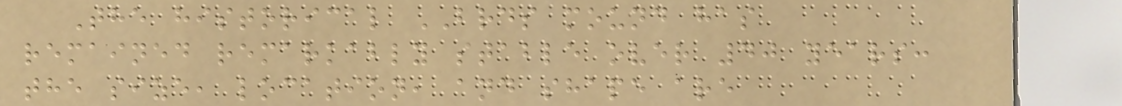The historical BRDS mound has
remained remarkably stable over 40 years:
the size, location, and shape are
